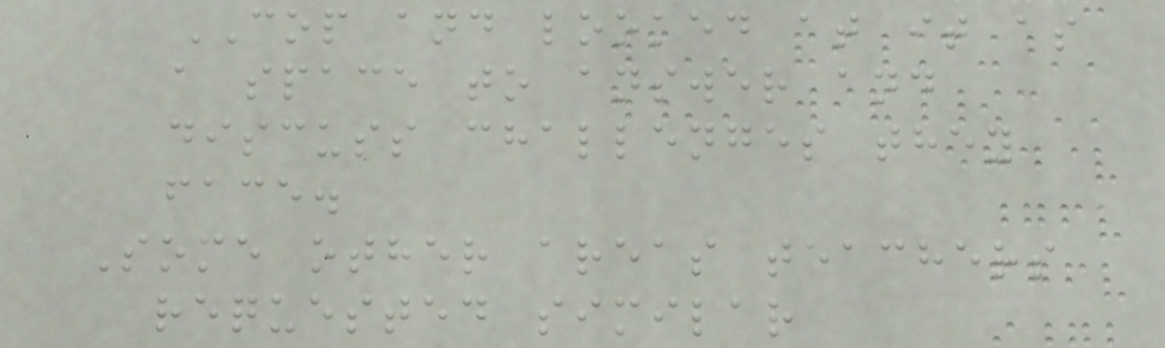COP and looked at it as
a space to answer and
discuss challenges they
face.
Some other areas teachers
requested similar
